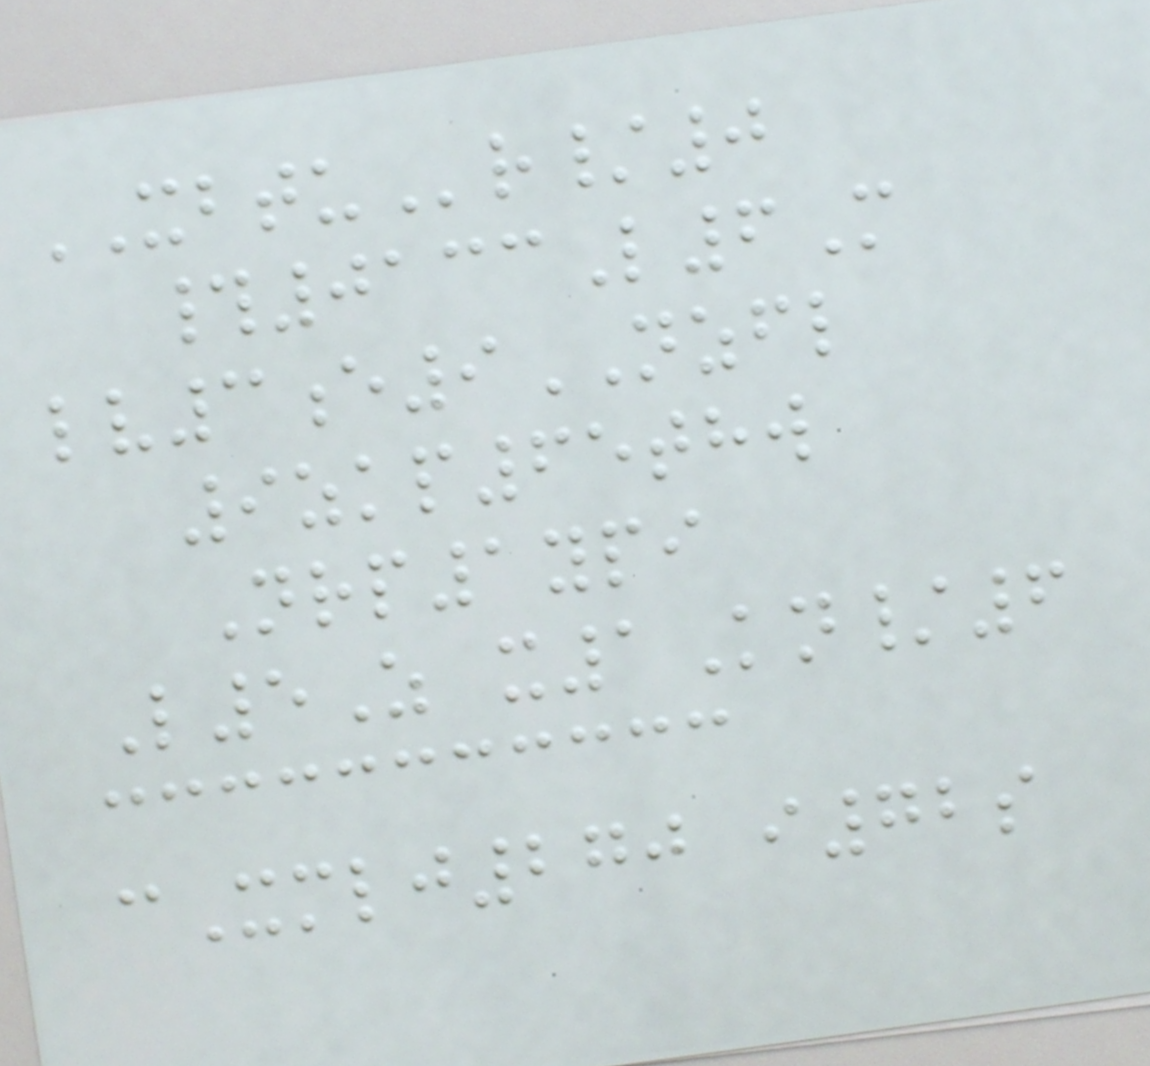XBTUr/0
#0133L6M
lv3e9NZFL
9zkp65thw
Nrp1ypi
L5Z x1Kn/6
cXmlj270 i72s
